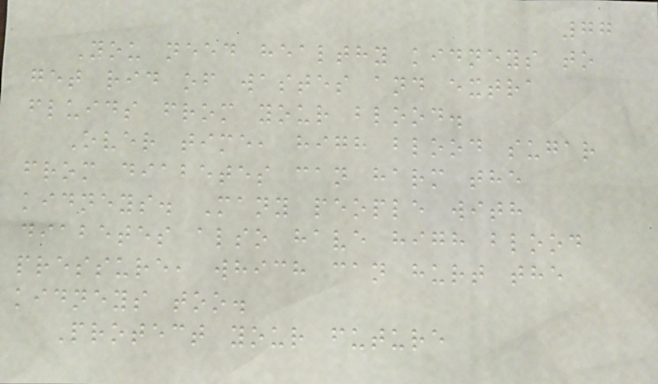77
You need healthy kidneys to
get rid of wastes and extra
fluids from your blood.
Over time, high blood sugar
from diabetes can harm the
kidneys. Many people with
diabetes also have high blood
pressure, which can hurt the
kidneys too.
Protect your future
